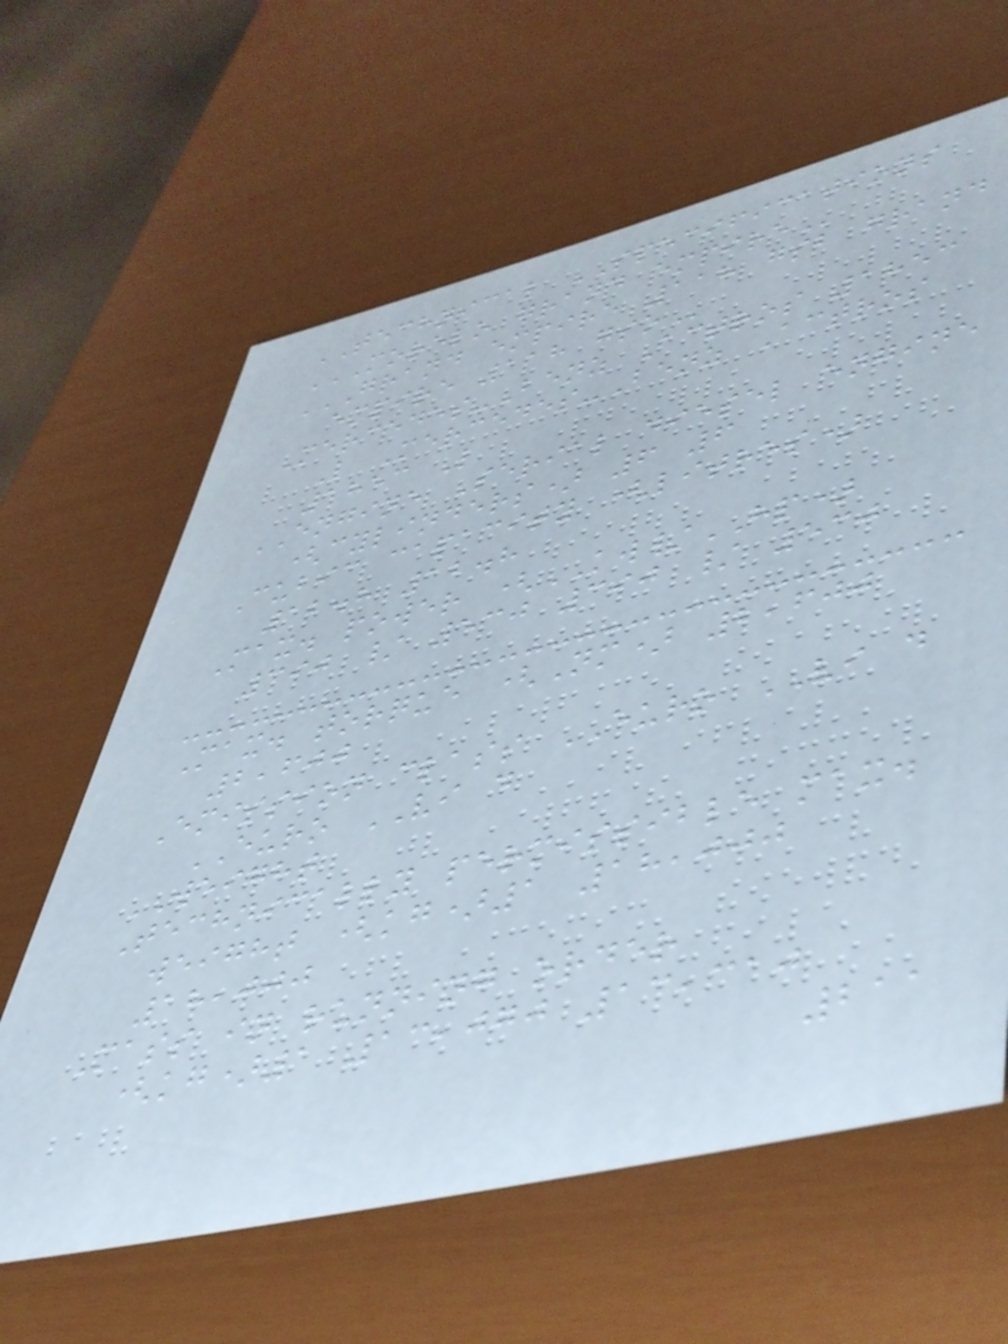TECHNICAL SPECIFICATIONS
MORELO GRAND EMPIRE
GRAND EMPIRE 118 GSB GRAND
EMPIRE 118 GSO
Mercedes-Benz Actros 1853
L Mercedes-Benz Actros
1853 L
ENGINE Serial diesel engine
(cylinders) 6 6
Cubic capacity (litres)
12.8 12.8
Max. power (KW/HP)
390 / 530 390 / 530
Max. torque (Nm) 2,600
2,600
Emission class EURO VI d
EURO VI d
WEIGHT
Technically permissible max.
weight (kg)1 18,000
18,000
Mass in running order
(kg)1 13,070 13,310
211
